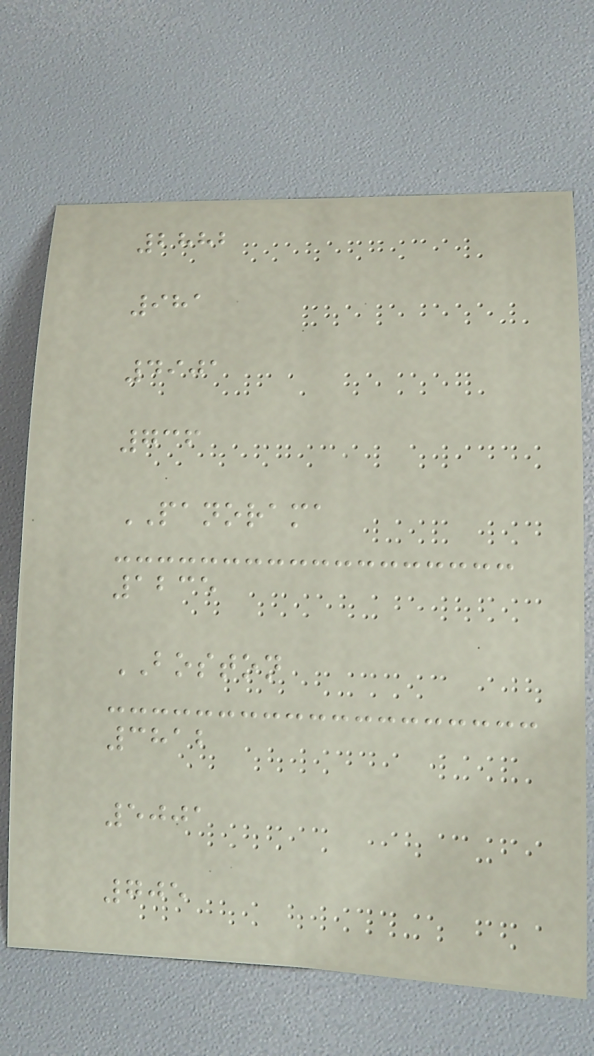2882
981
4901
736
PANORAMA
1235
BOSTON
3812
5001
705
